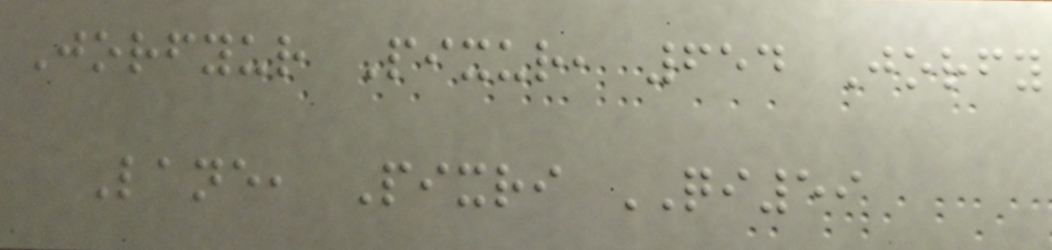Jorfyur Pixur, 654 Jorfy
Lane, Pixri QI59
